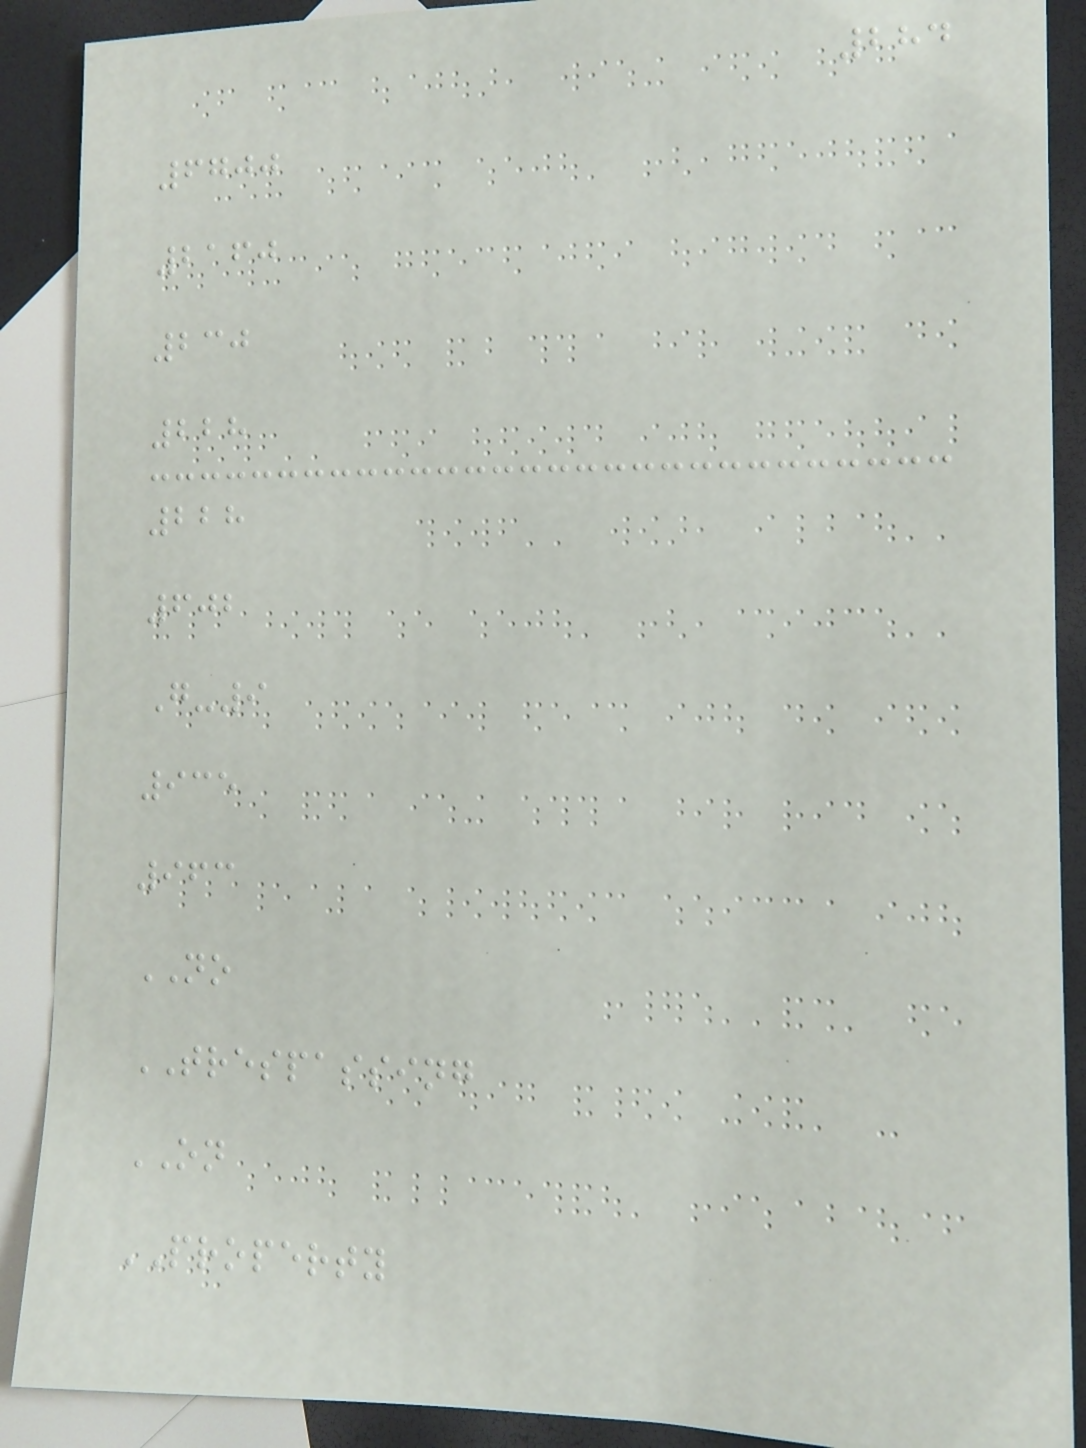284
6700
2160
230
228
228
602
G-9
935
963
NO
TRESPASSING
ON
PROPERTY
